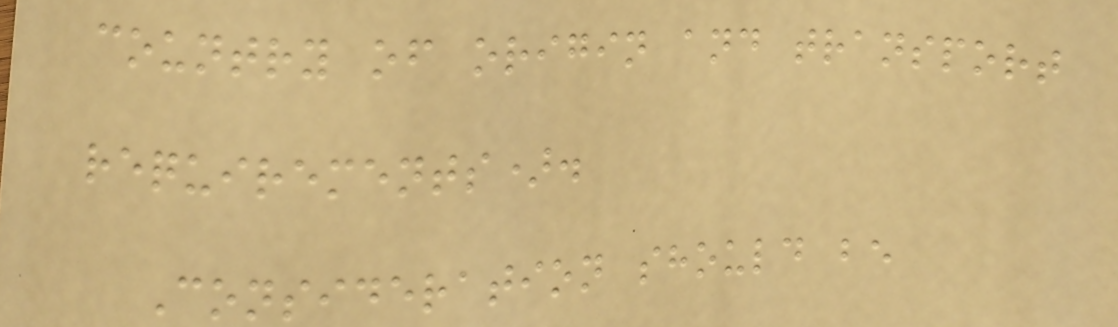country of origin and transport
requirements).
Consideration should be
